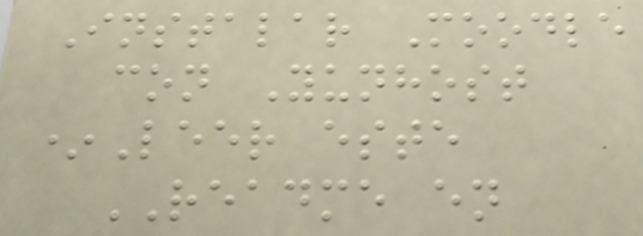Instalar Moodle
con Yunhost
*Leer este
README en
